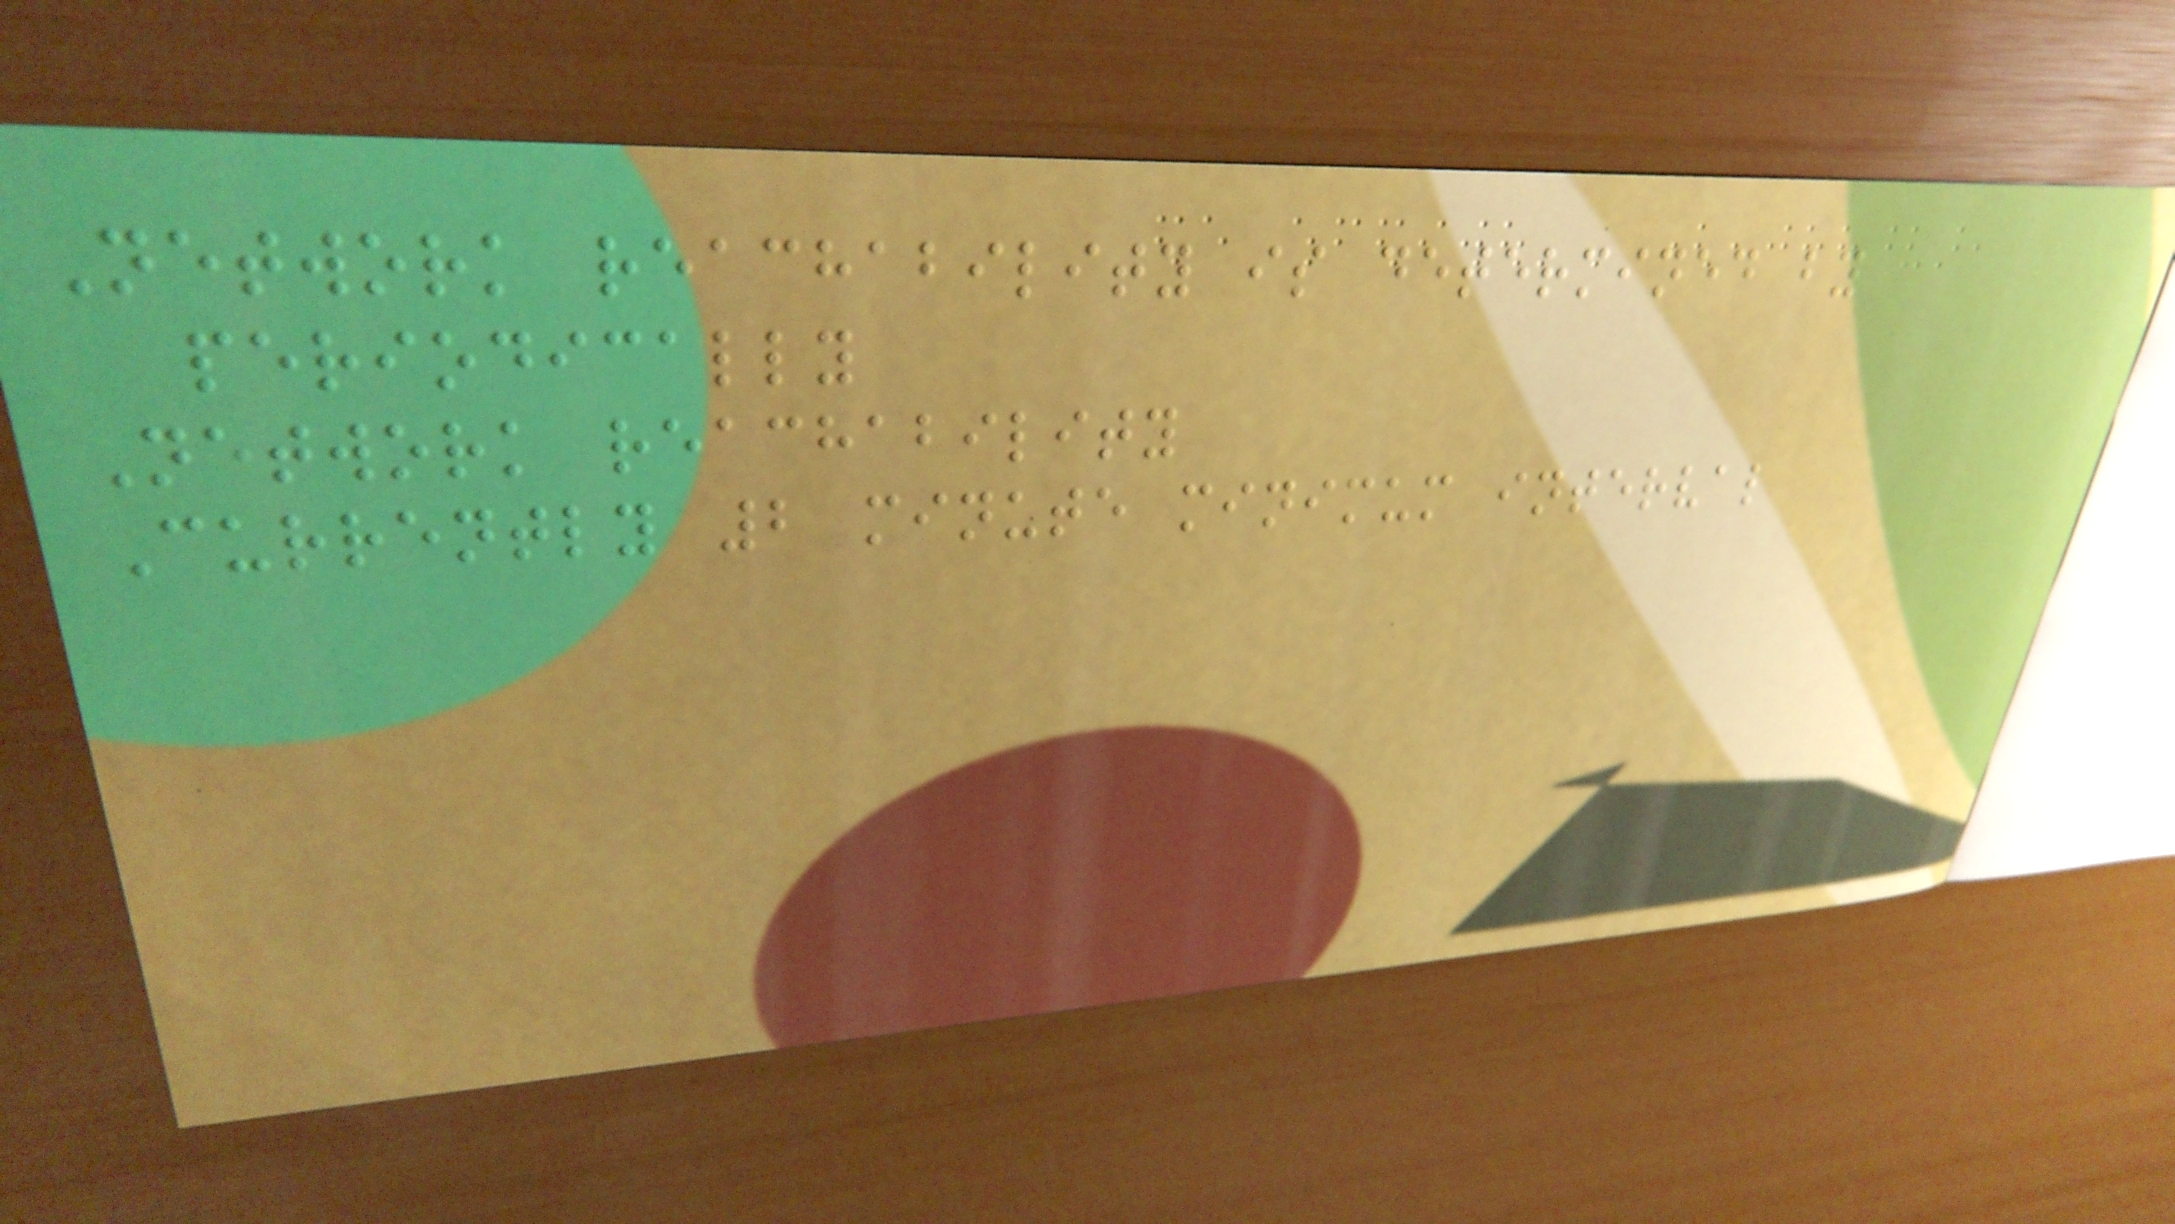Network reachability is determined by
periodically
Network reachability
Currently 2 minute minimum interval
